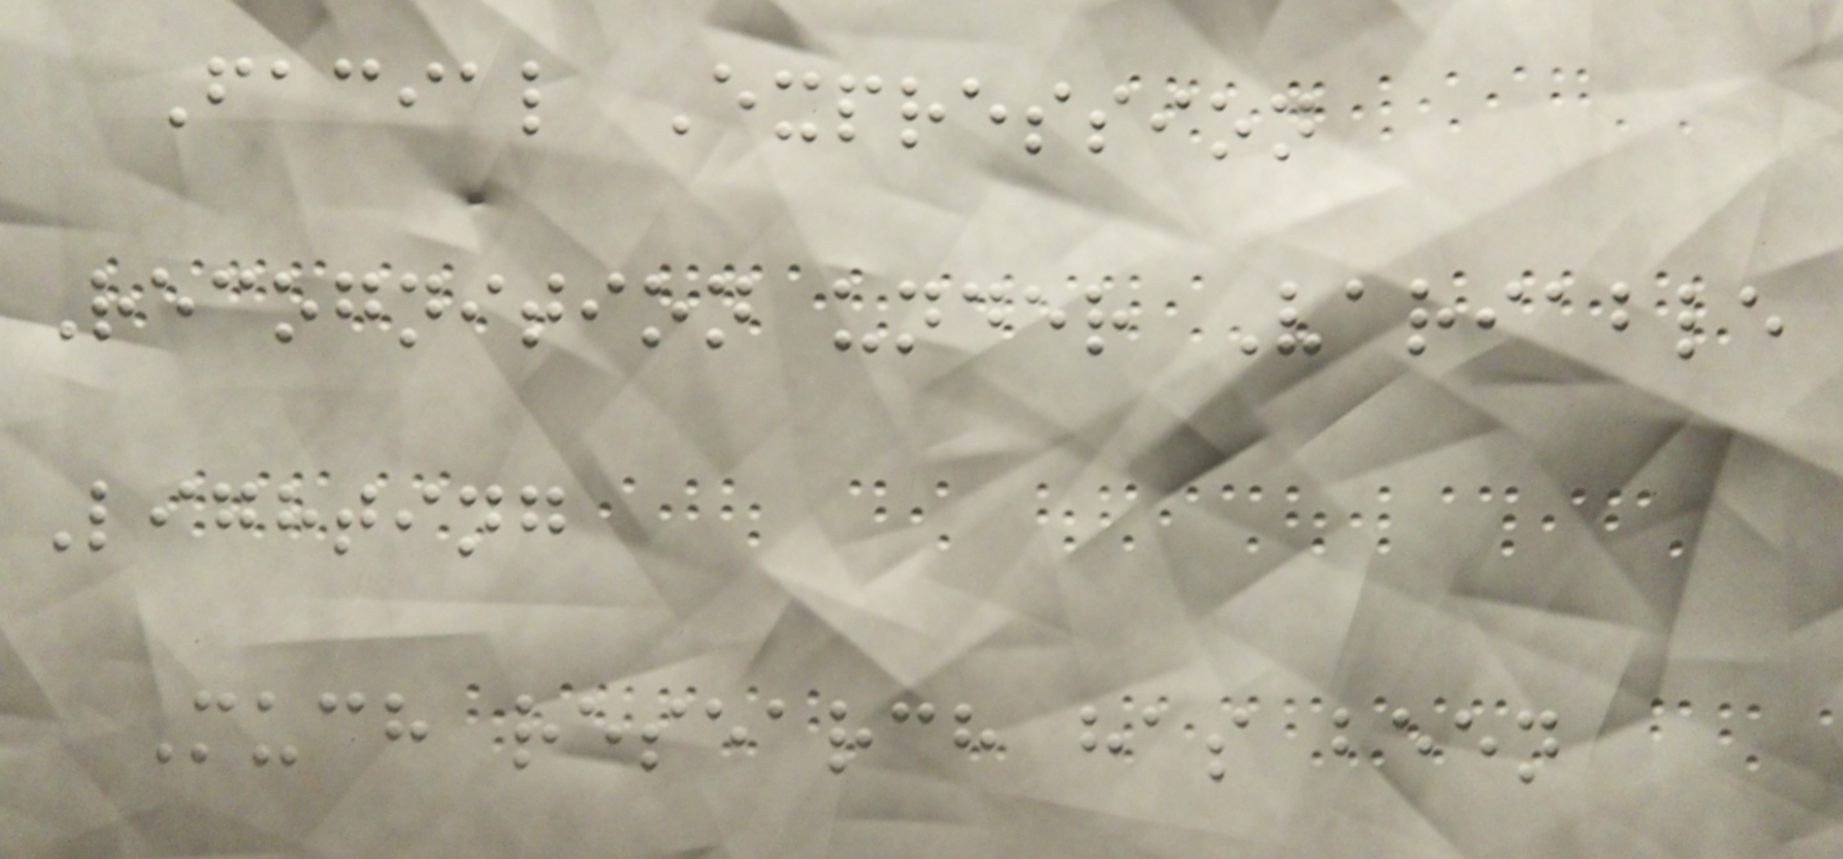Facial Expression
Recognition under Variable
Lighting
Much research has been
